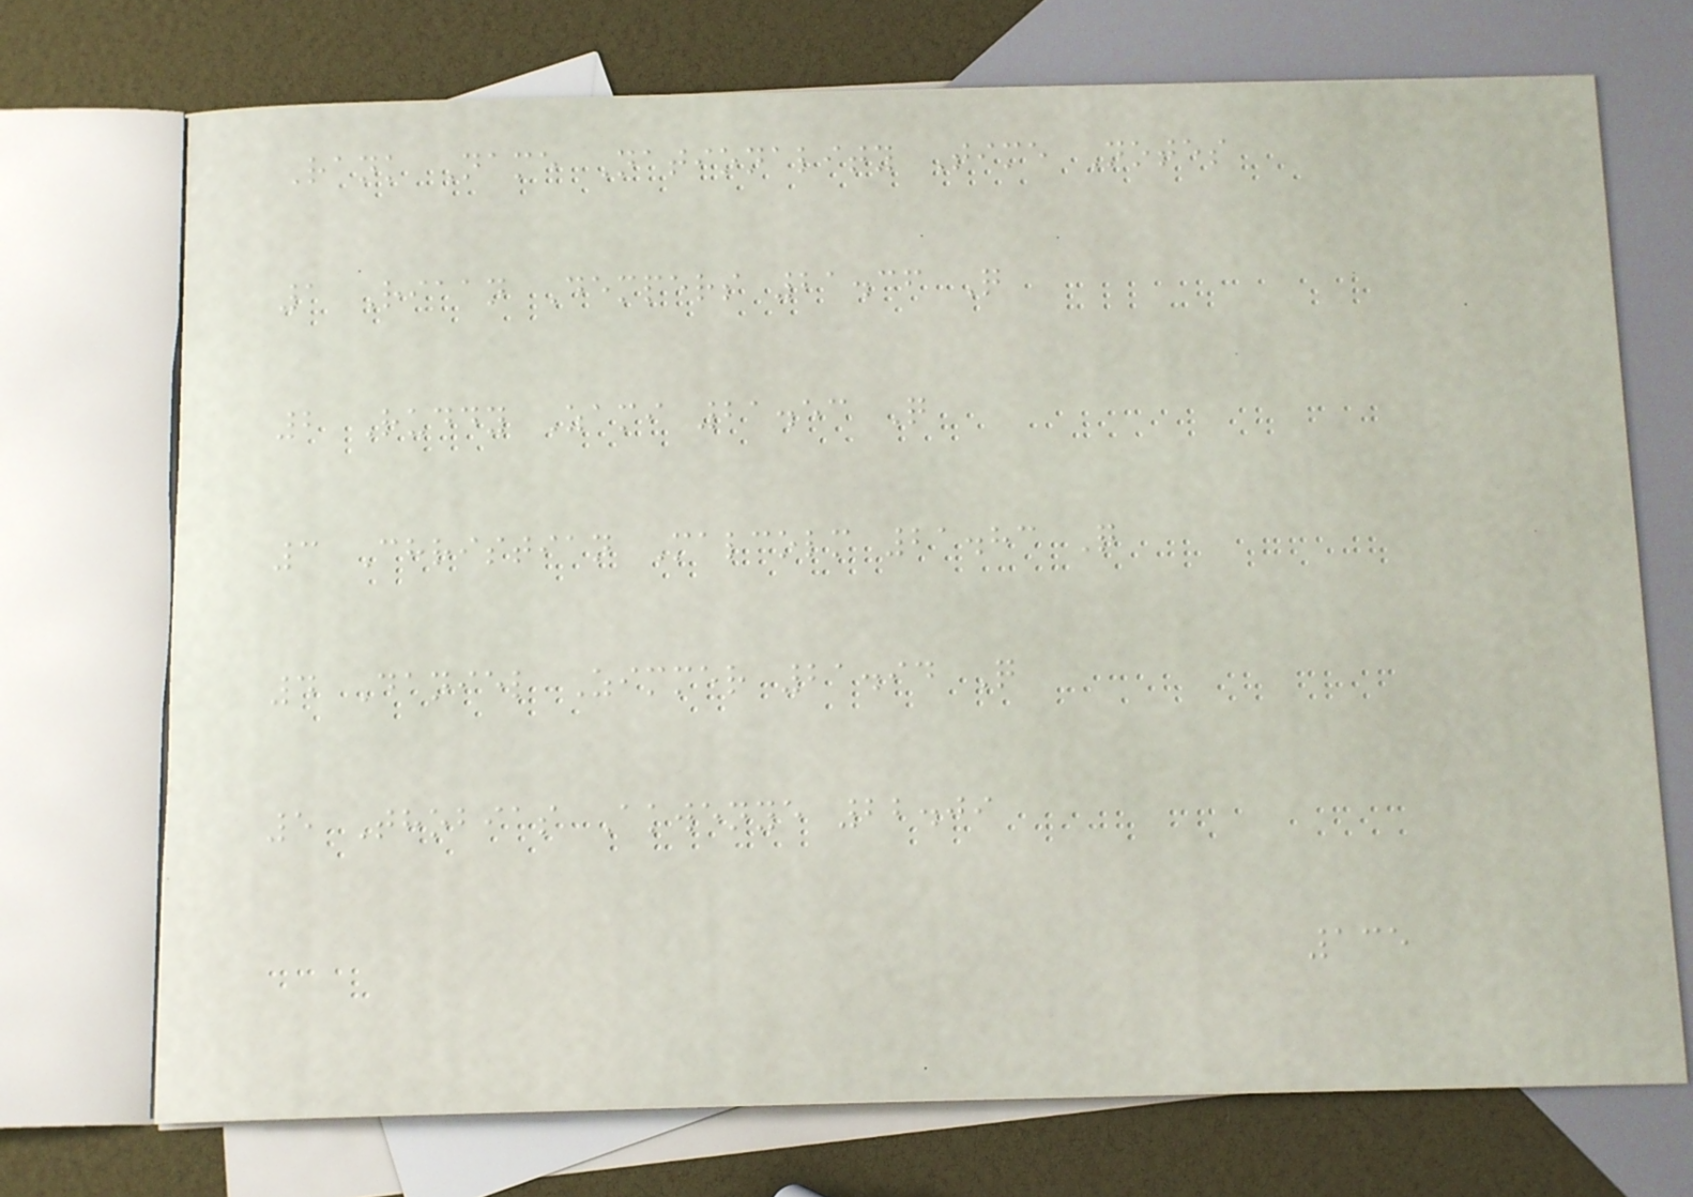Rank Name Nationality Time Notes
1 Riaan Dempers 21.36 Q
2 Ruddy Zami 21.53 Q
3 Christian Malcolm 21.83 Q
4 Daniel Zimmer 21.94 Q
5 Thobias Akwenye 22.09
135
